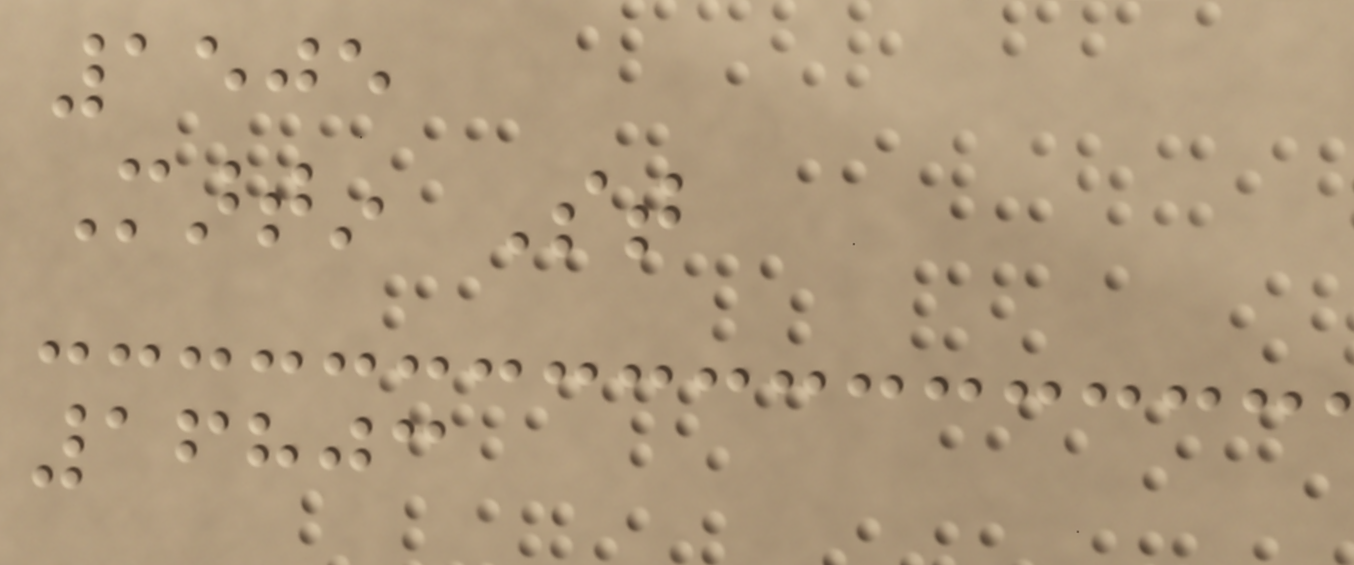1505
Martin St
16803
